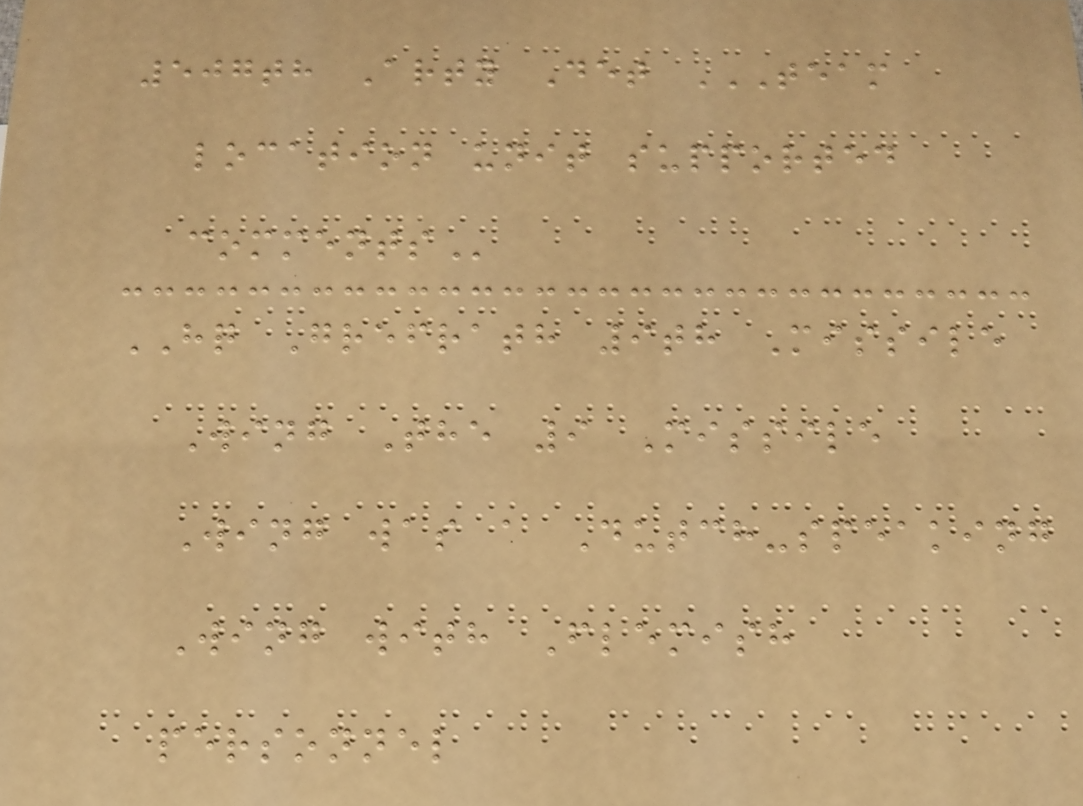507th Arty Det TEAM
LOCATION UNIT SUPPORTED
COMMENTS
HQ Grefrath 9th Missile
Wing The 9 Missile
Wing was a Dutch-speaking
Wing with Flemish
personnel
